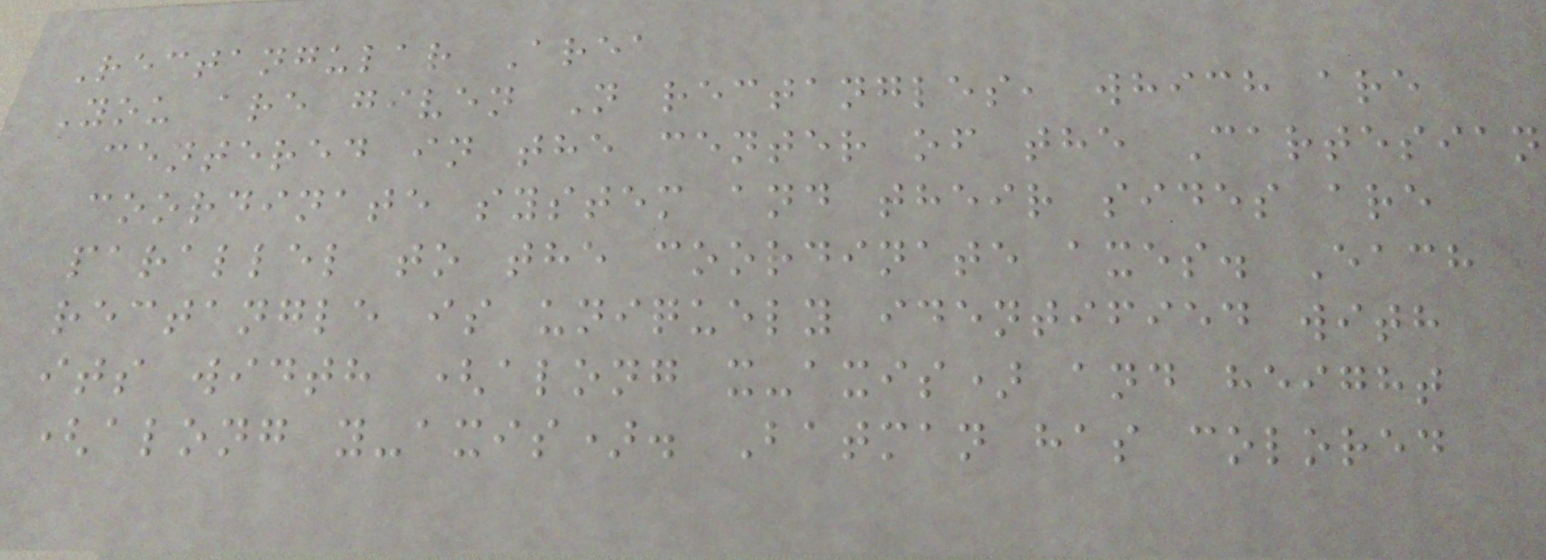Rectangular Area
You are given N rectangles, which are
centered in the center of the Cartesian
coordinate system and their sides are
parallel to the coordinate axes. Each
rectangle is uniquely identified with
its width (along x-axis) and height
(along y-axis). Batman has colored
